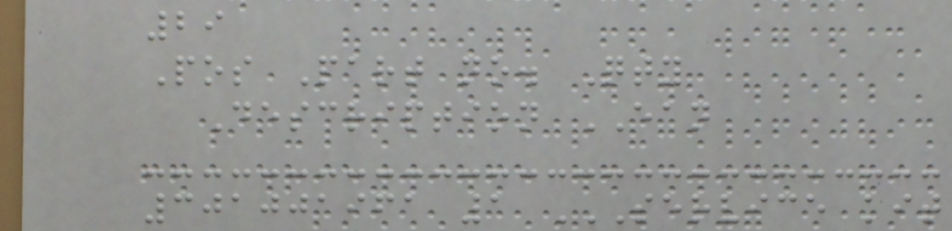29
Pos Part no. Qty
Description EAN
301001961 1 SERVICE KIT
